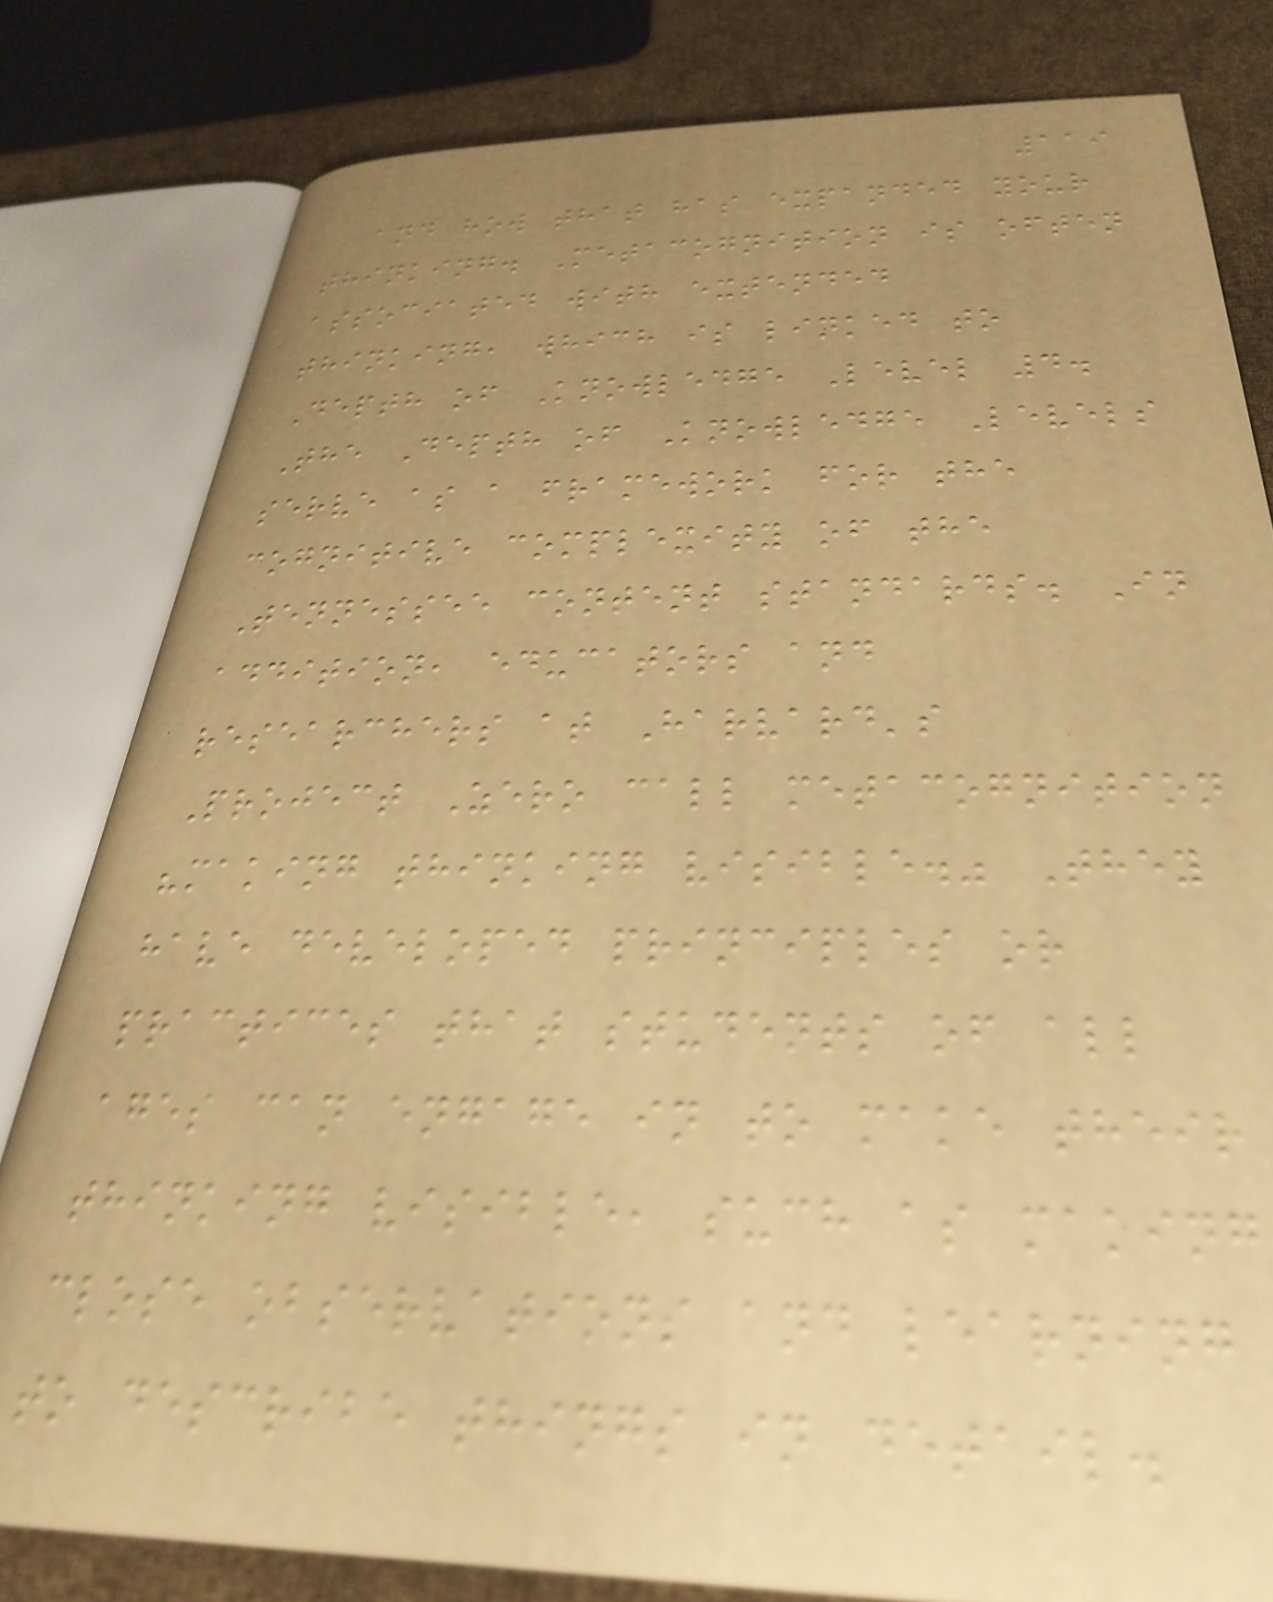119
and how that has expanded your
thinking. Metacognition is often
associated with extended
thinking, which is linked to
Depth of Knowledge Level 4.
The Depth of Knowledge Levels
serve as a framework for the
cognitive complexity of the
Tennessee content standards. In
addition, educators and
researchers at Harvard's
Project Zero call metacognition
"making thinking visible." They
have developed principles or
practices that students of all
ages can engage in to make their
thinking visible, such as making
close observations and learning
to describe things in detail.
